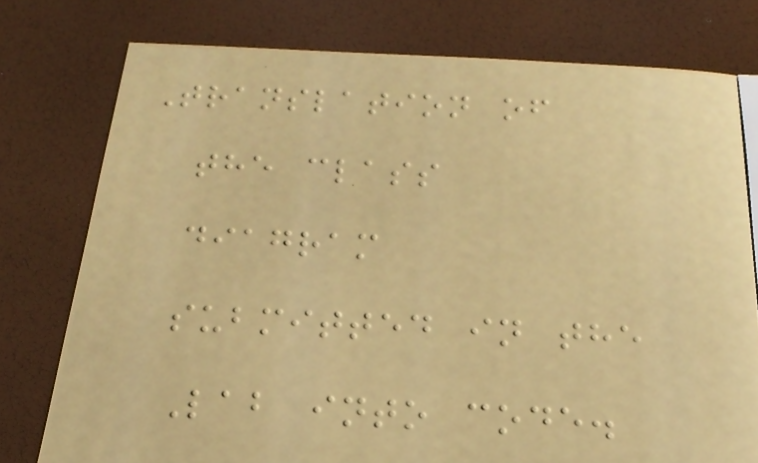Translation of
the class
diagram
submitted in the
Lab into code.
